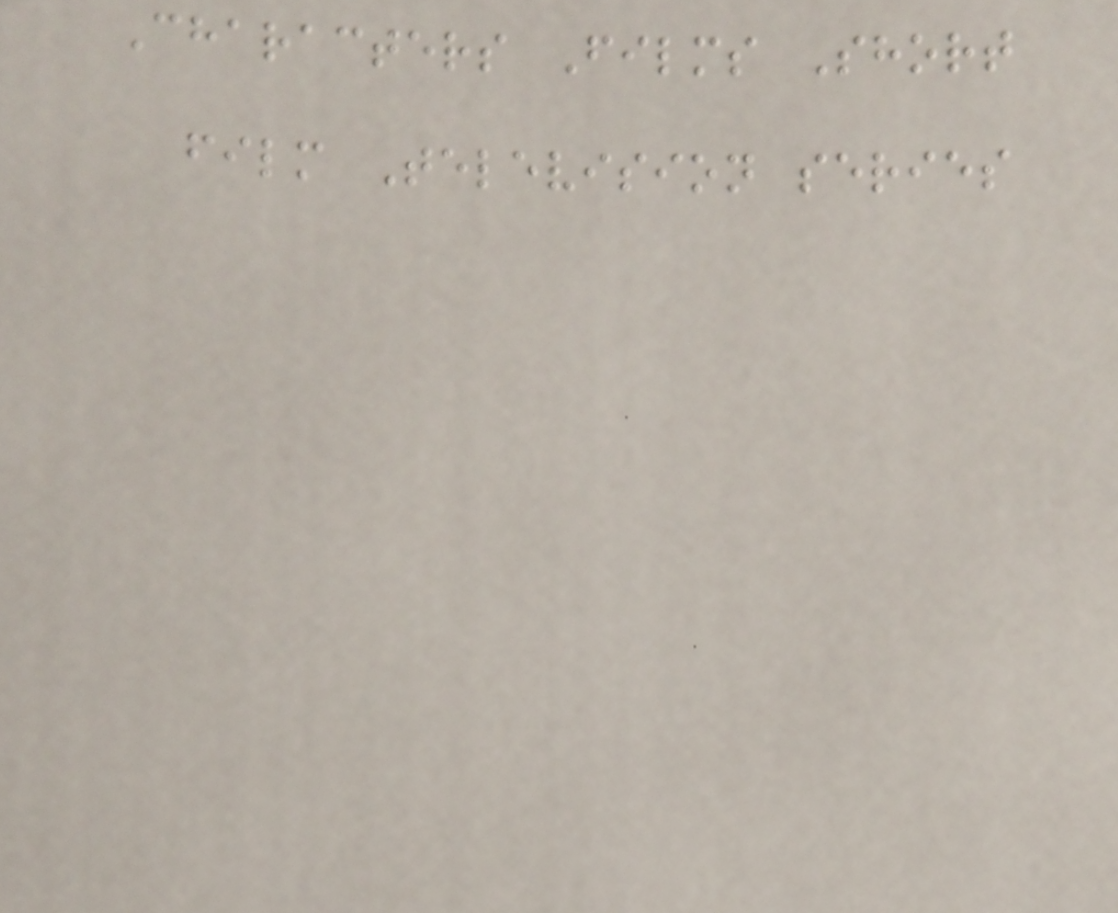Characters Films Short
film Television series
